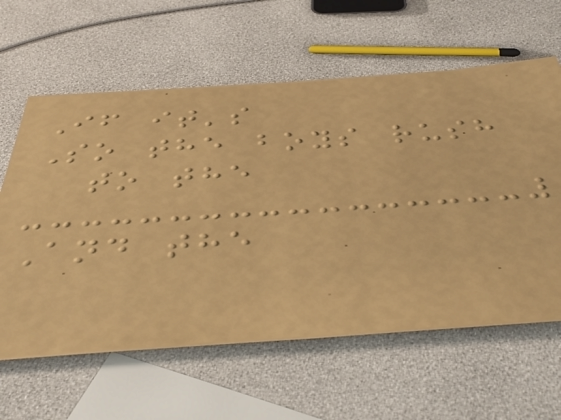If it's
So the boys rush
to the
And the
